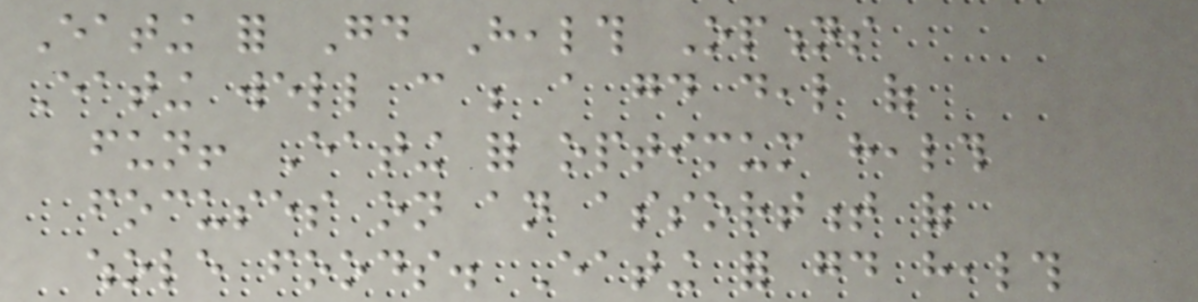Eating for Good Health Options
Eating well can be a good deal of
fun! Eating for optimum health
focuses on an assortment of
whole foods. Eating for good health
